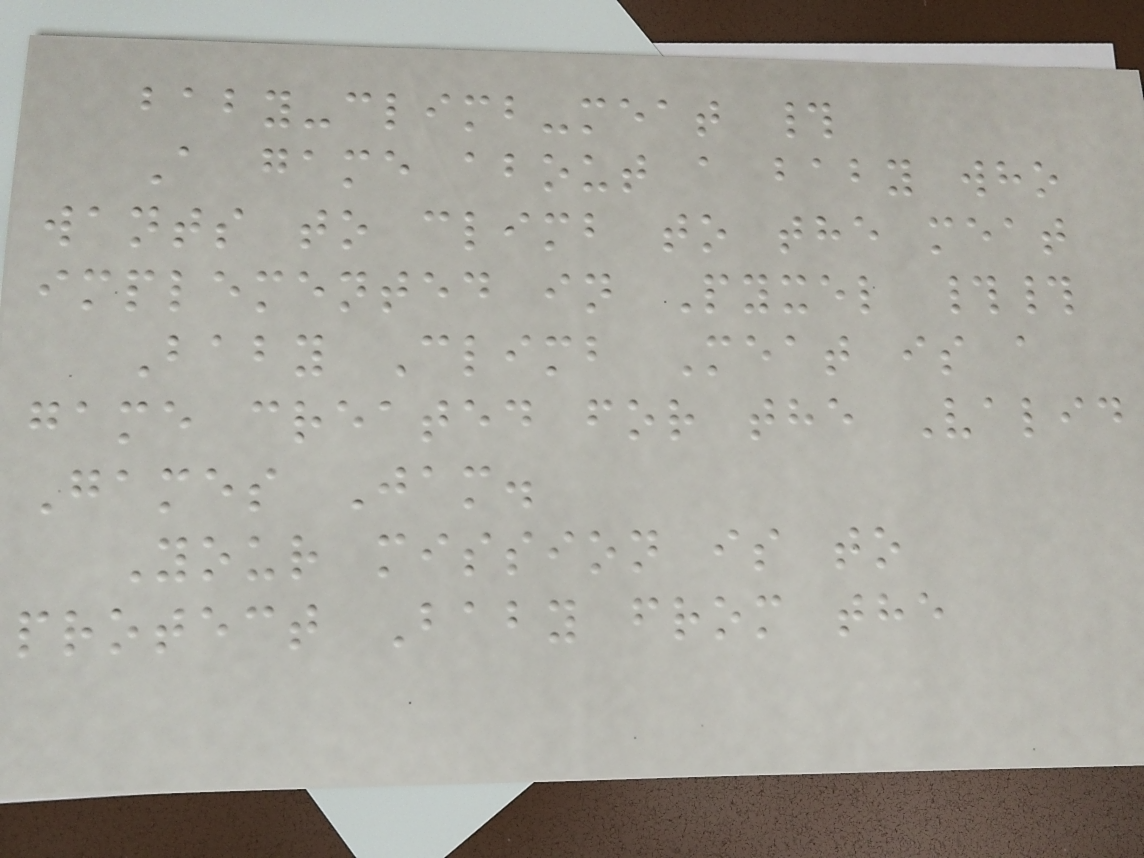baby-climb-meat #
A game about a baby who
wants to climb to the meat
implemented in Pyxel ##
Baby Climb Meat is a
game created for the Valid
Games Jam.
Your mission is to
protect Baby from the
